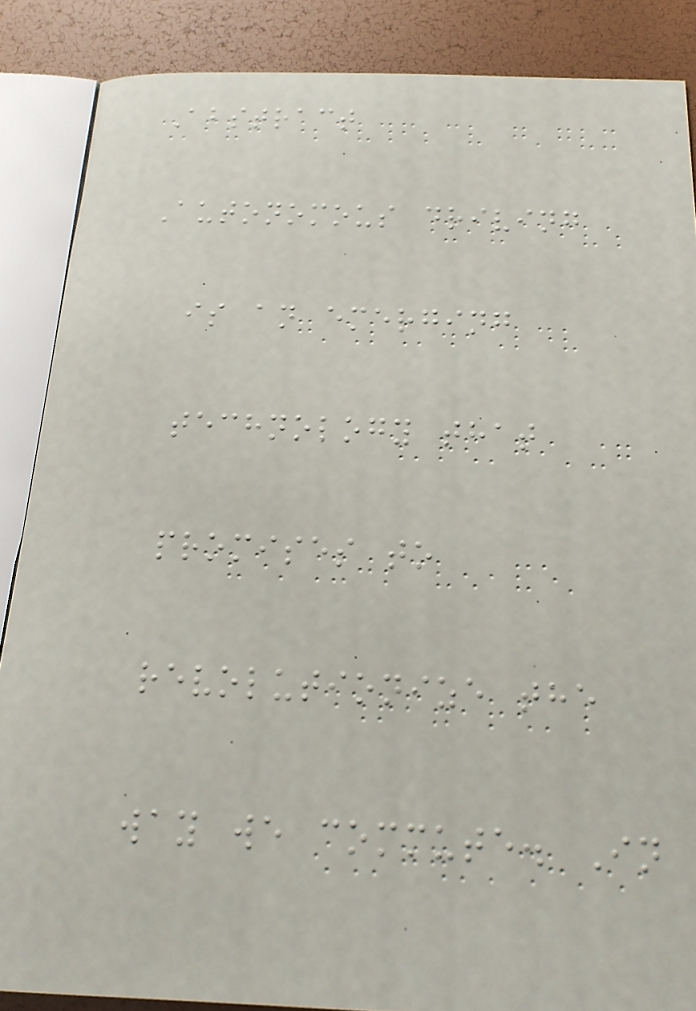Abstract
Autonomous driving
is an emerging
technology that
promises to
revolutionize the
way we commute. In
